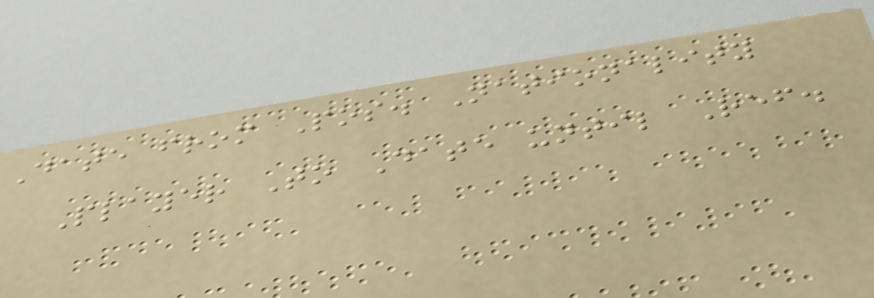Date from Pos. Nationality
Player To Date until Ref.
